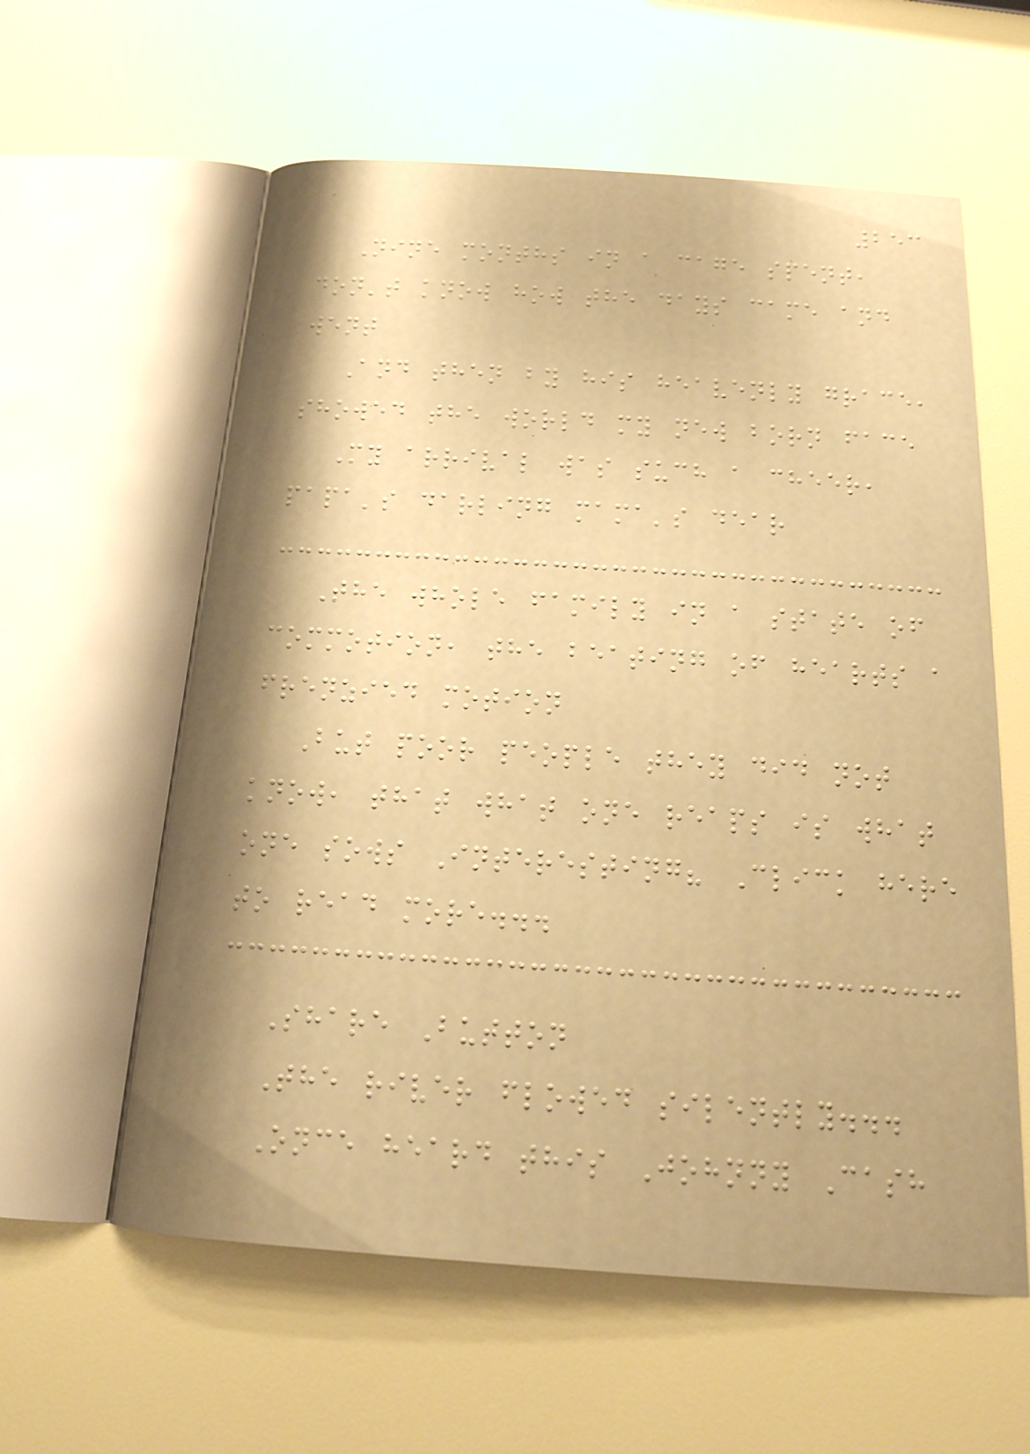253
Nine months in a cage spent,
don't know how the days came and
went
And then by his heavenly grace,
showed the world my new born face
My arrival was such a cheer,
papa's darling mama's dear
The whole family in a state of
commotion, the beating of hearts a
frenzied motion
But poor people they did not
know, that what one reaps is what
one sows Interesting? Click here
to read more...
Share Button
The river flowed silently...
Once heard this Johnny Cash
